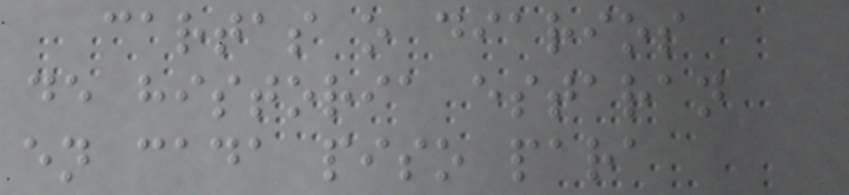cartas o diarios
de historia estaran
en cada piso para
